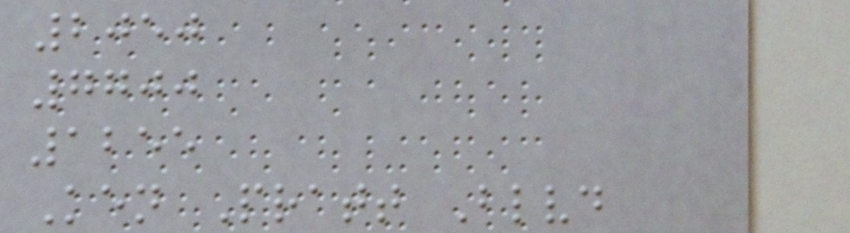2050
7700
1255
Ken Pratt Blvd
